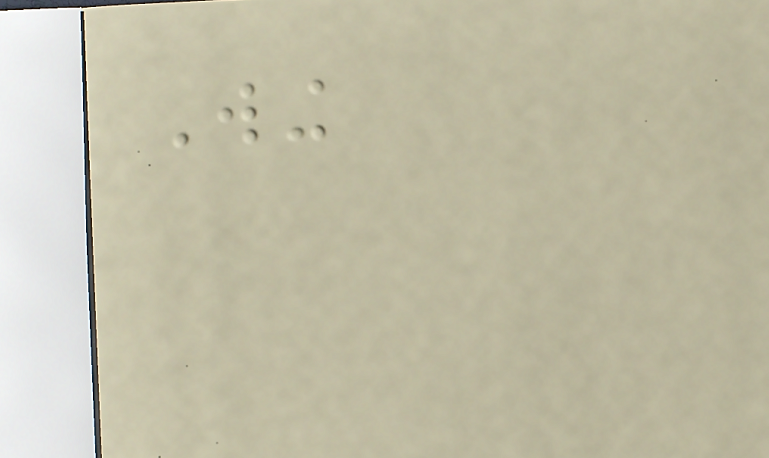Wing
